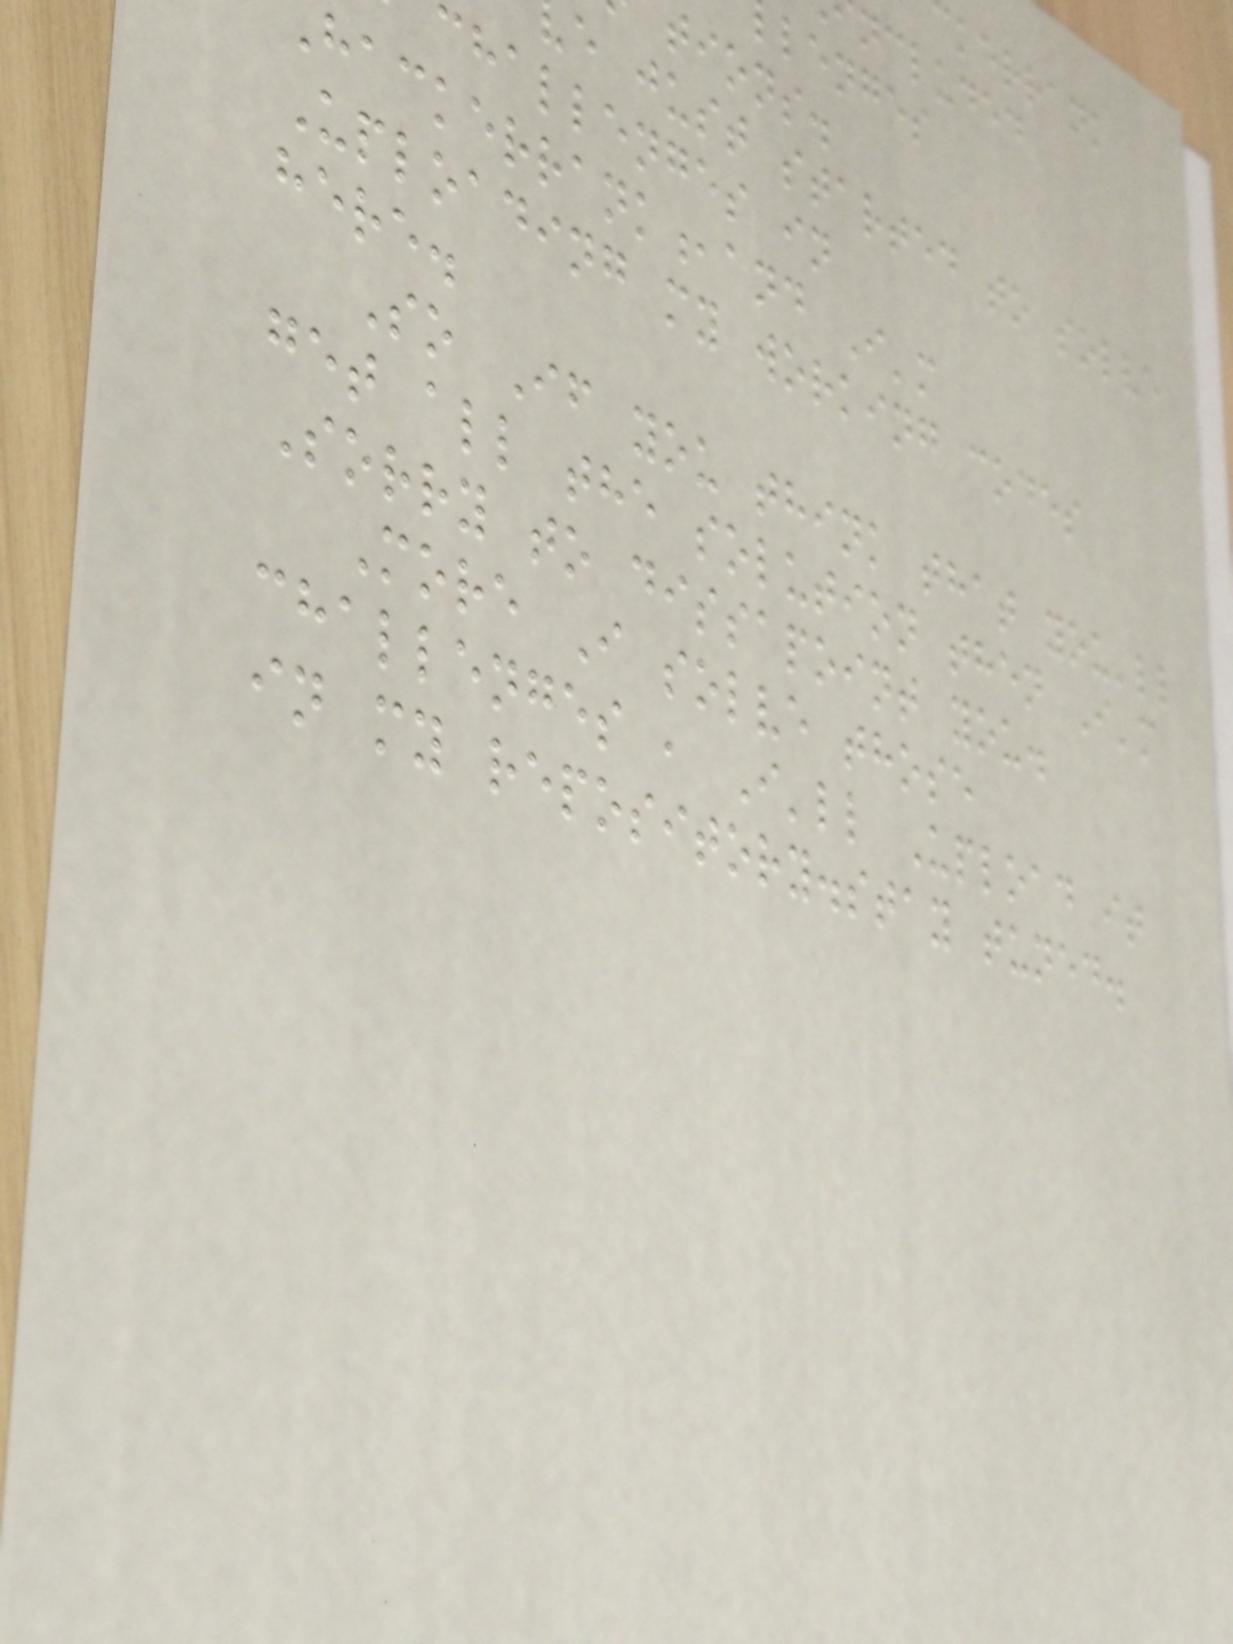ckerrank
ncluded
lenges
tions.
e just started to solve
challenges in
hackerrank,and I'm
Uploading my working codes
here.
So If you think that you'll
get all the solution then I'm
Sorry to dissapoint you.
More I solve those
challenges , I'll Upload it
in my repository.stay tuned.
